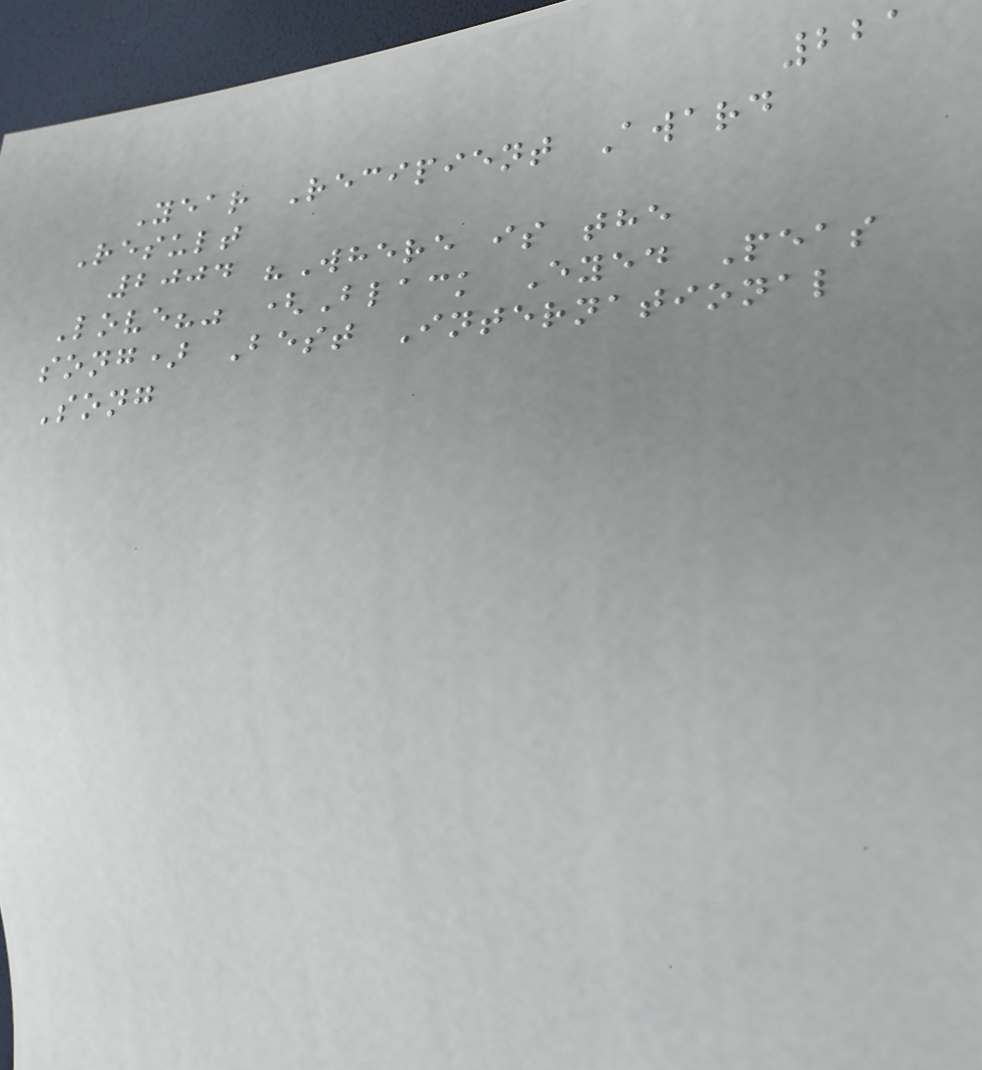221
Year Recipient Award
Result
2004 "Where is the
Love?" (Black Eyed Peas
song) Best International
Song
